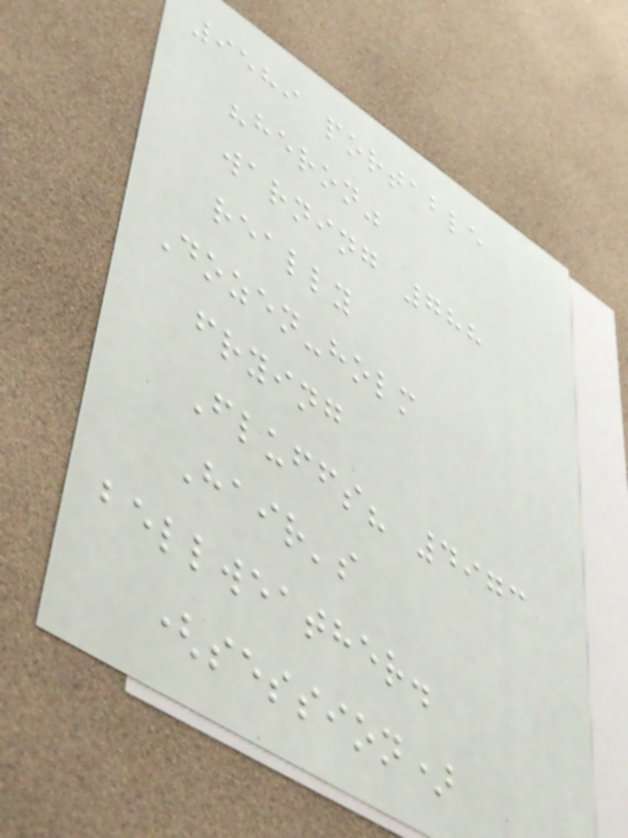9589 portable
"heron"
warning 788
really
Dozen-holm
frying
Fluffs? 4973
Hair's
bellweather.
(session)
